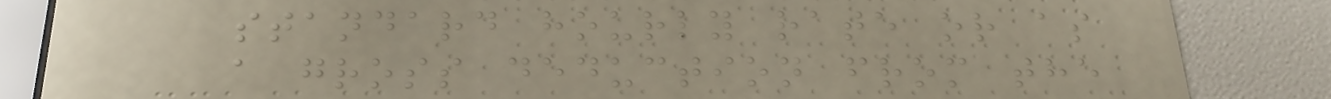standard hourly rate or as
a gross deduction from the
